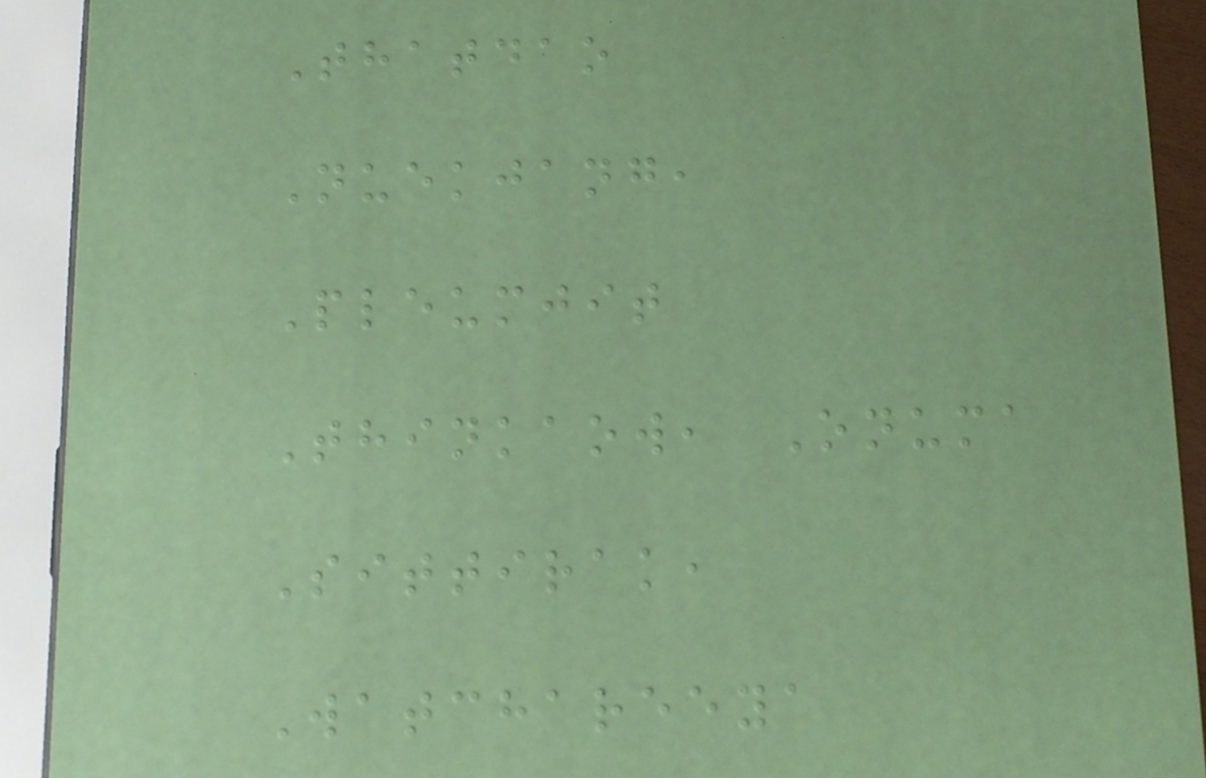Thatdao
Nuekjang,
Pleumjit
Thinkaow, Onuma
Sittirak,
Watchareeya
